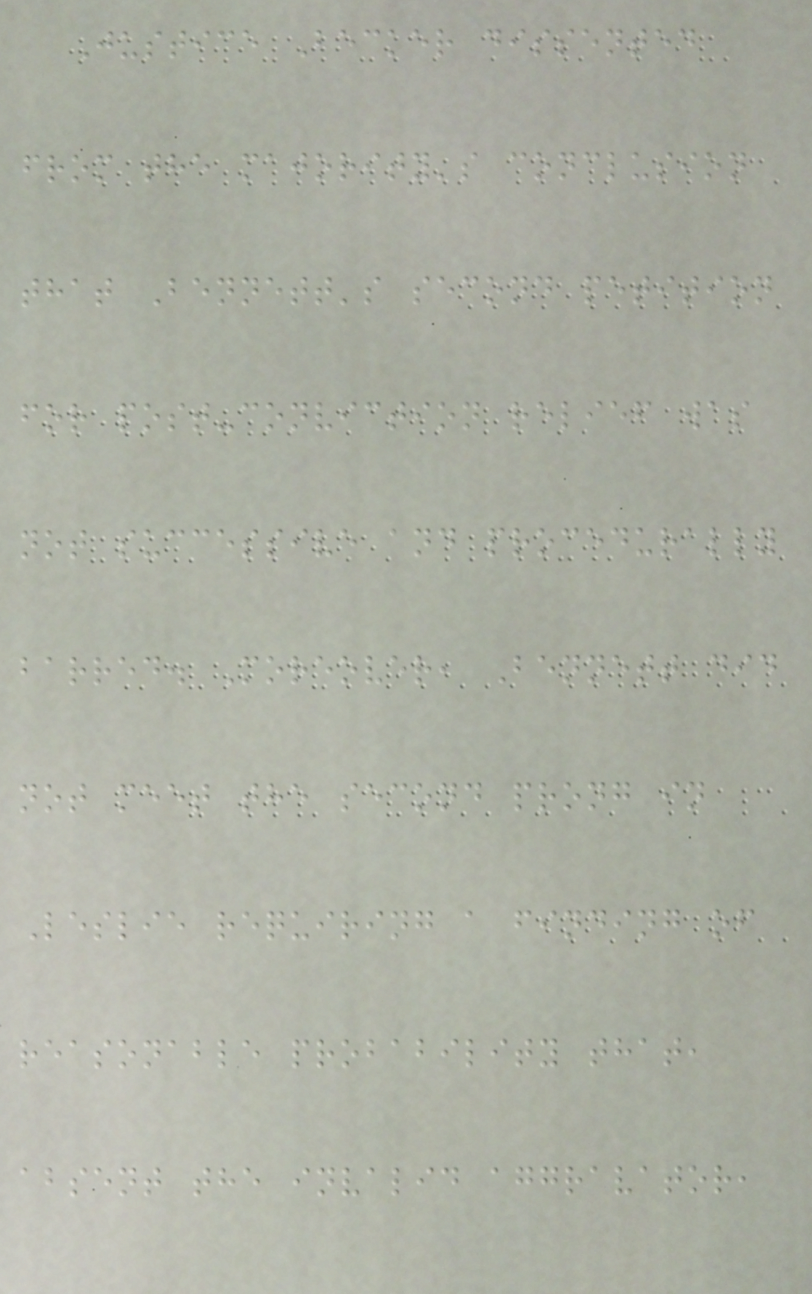Justice Becker dissented
from the majority's conclusion
that Bennett's second petition
for post-conviction relief was
not successive and procedurally
barred. Moreover, Bennett did
not meet the second prong in
Leslie requiring a finding of
reasonable probability that,
absent the invalid aggravator,
